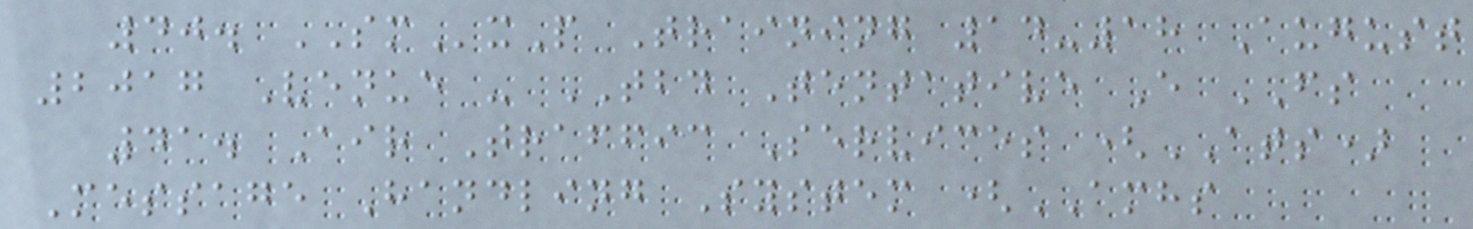40. SMxP Training 14-18 August
2017 Venue - TBD Tentative E FS
41. Air Traffic Services (ATS)
Message Handling System (AMHS
